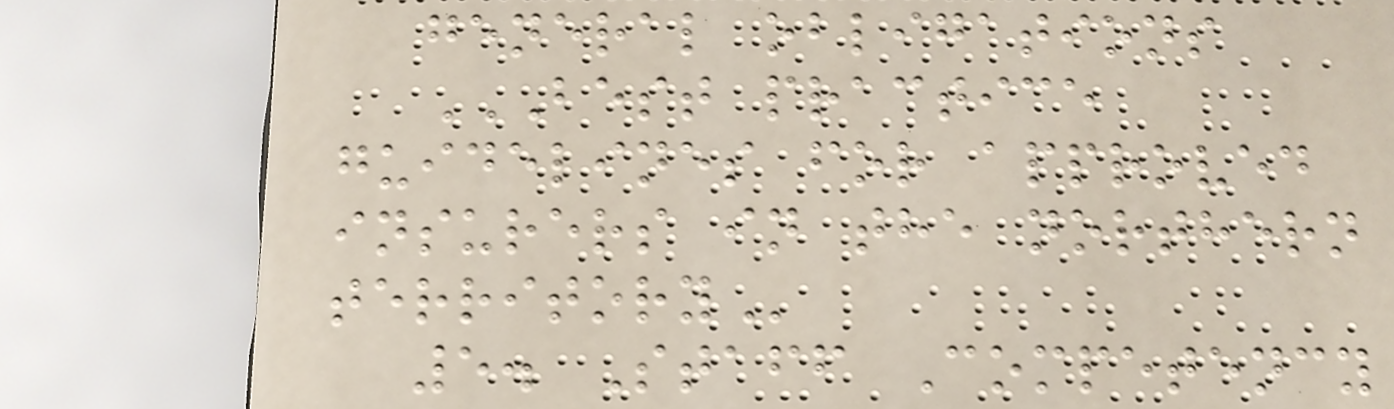general obligations
BEST PRACTICE
GUIDELINES FOR APPROVED
INSURERS IN THE NORTHERN
TERRITORY
5. Staff Competency
